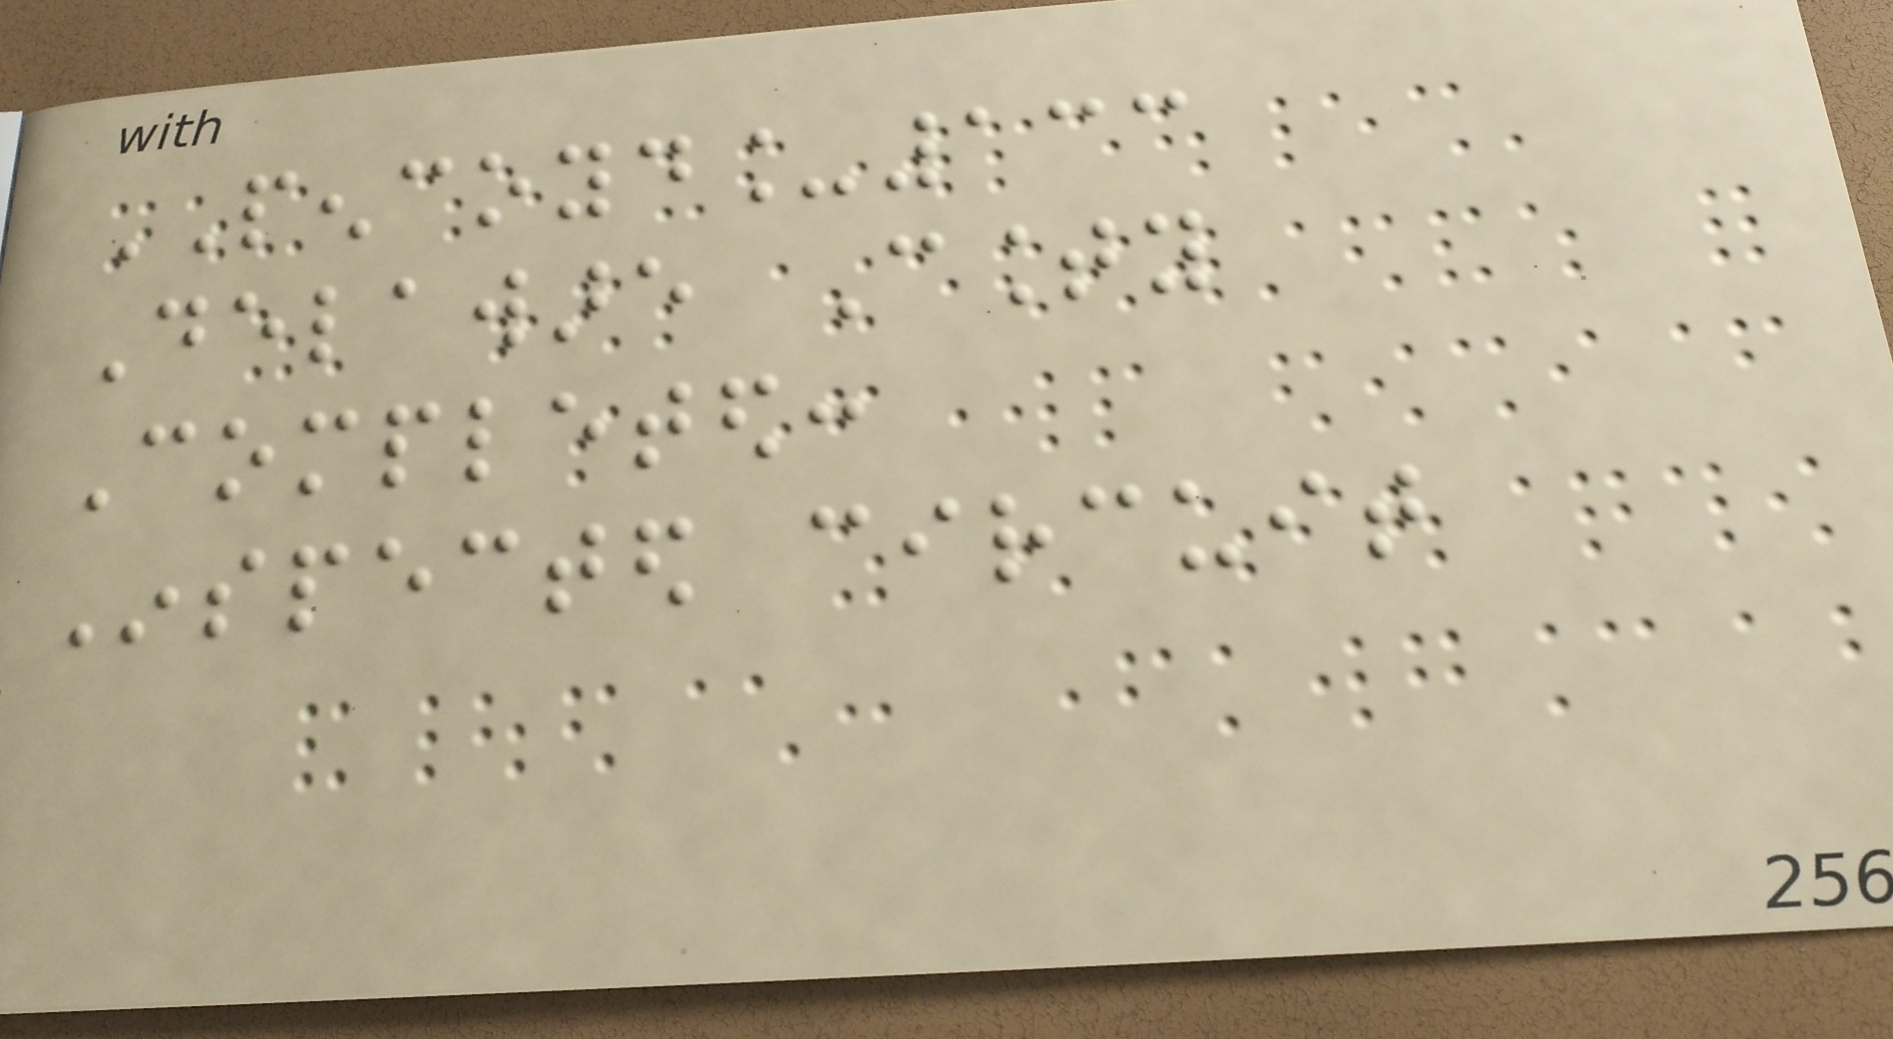PENCOYD_133
Delaware County
Completed:
Inspected circuit
